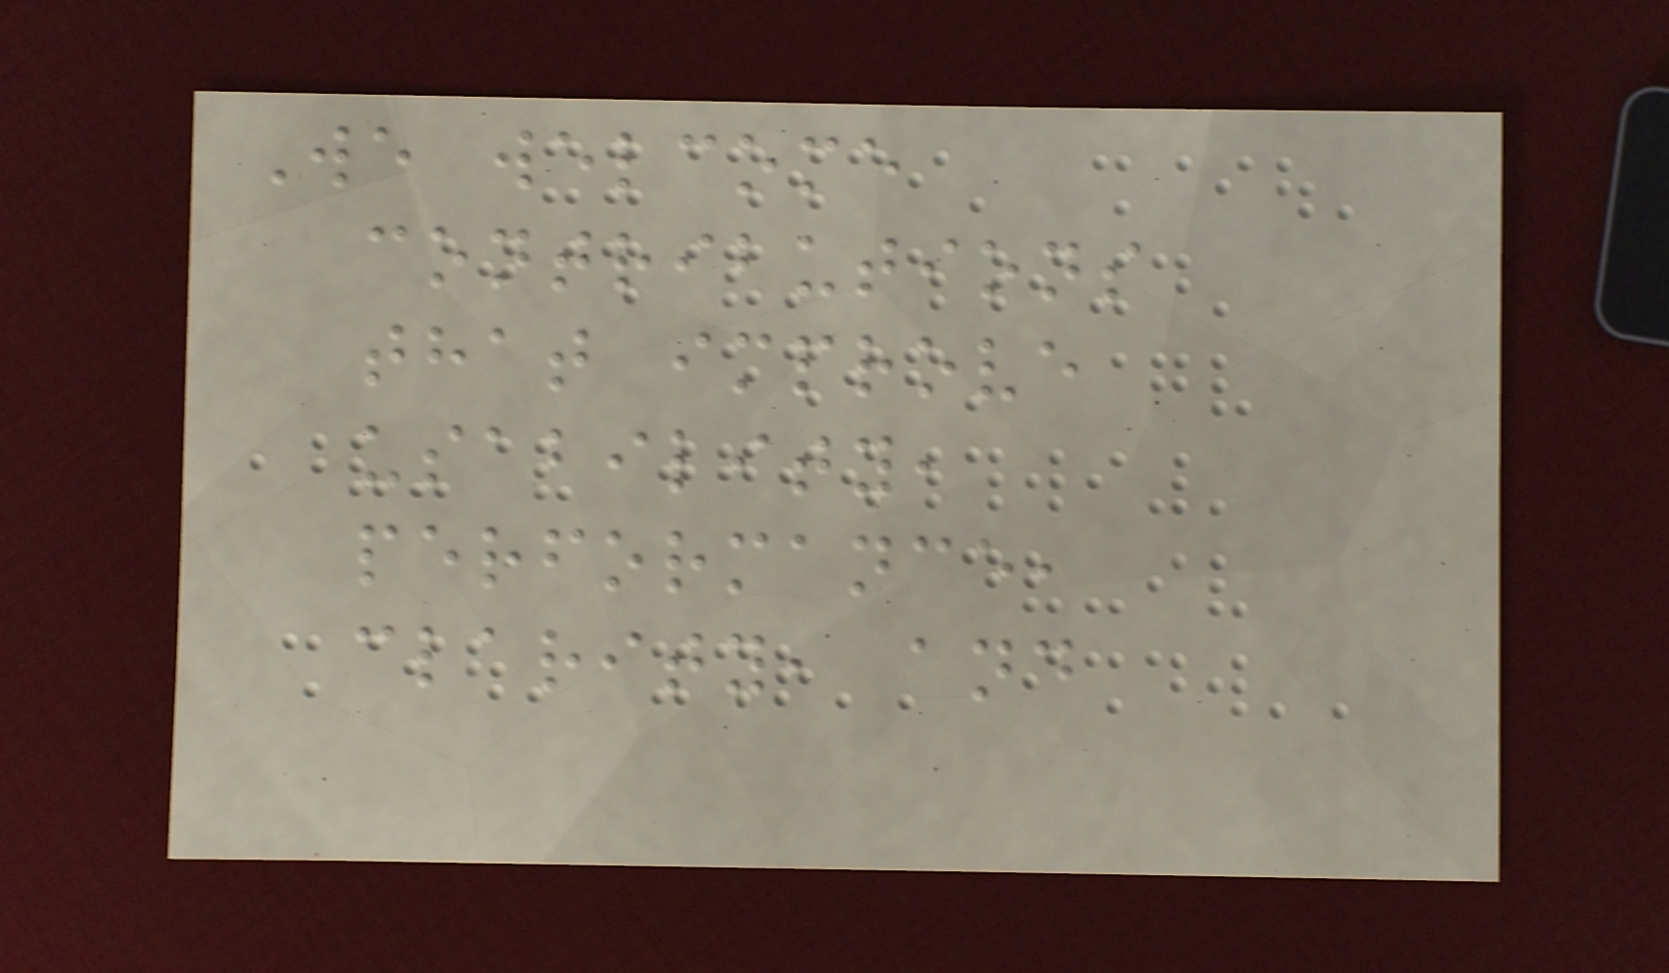We welcome
contributions
that improve
usability,
performance,
clarity, and
